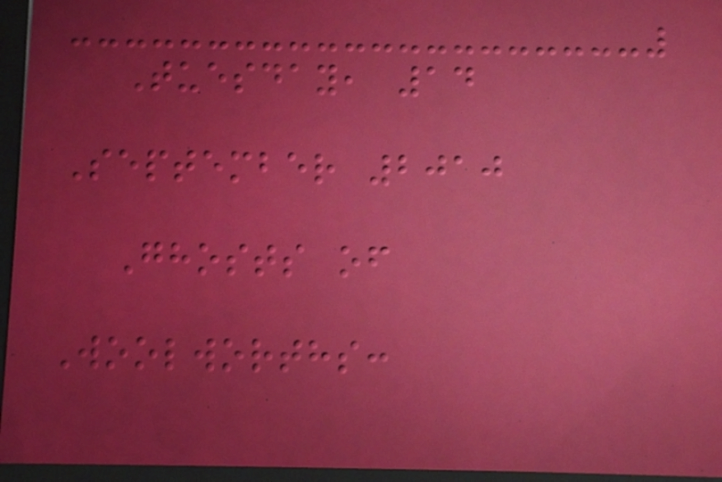Tuesday, 14
September 2010
Ghosts of
Woolworths:
